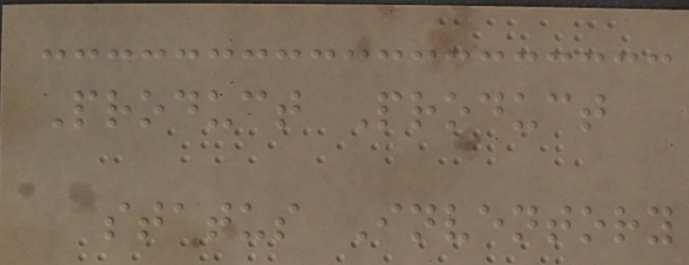Product Product
status Inventory
